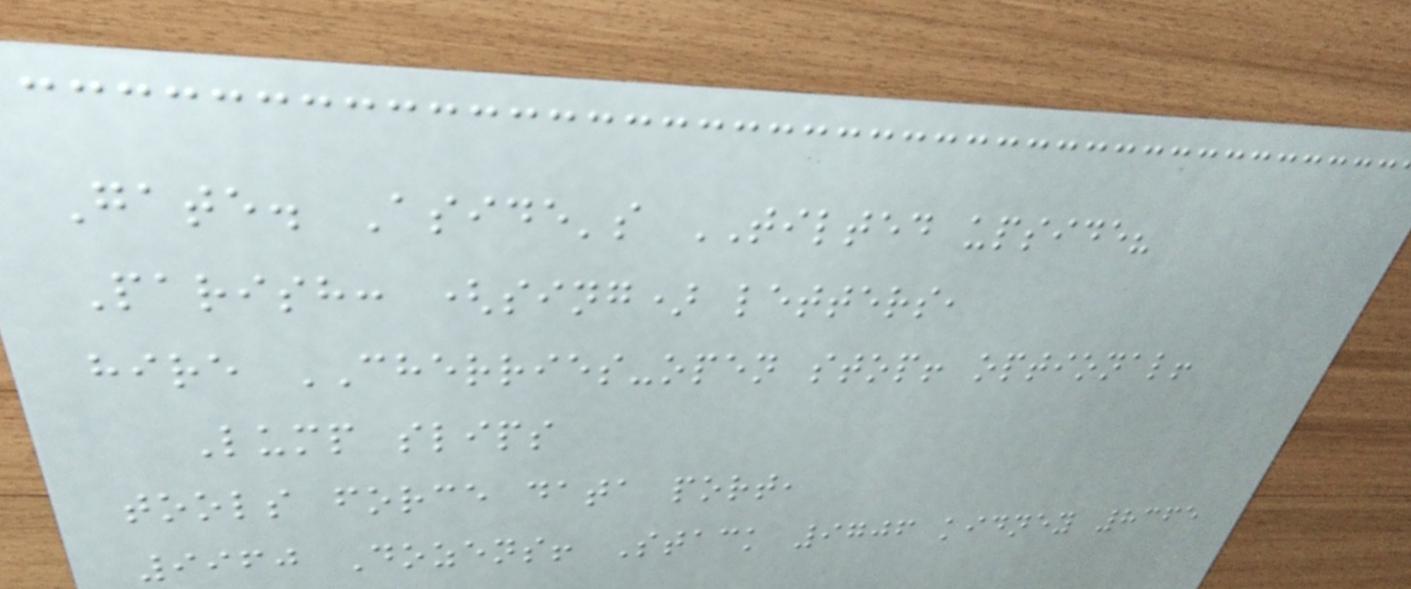Gate. Aside's TILTED upside?
Parish: (sing) letters,
hire CHERRIES-open stop! optional!
Lump slips
tools force data port,
9960 Dozens! Stack 9706 kidney 8365
